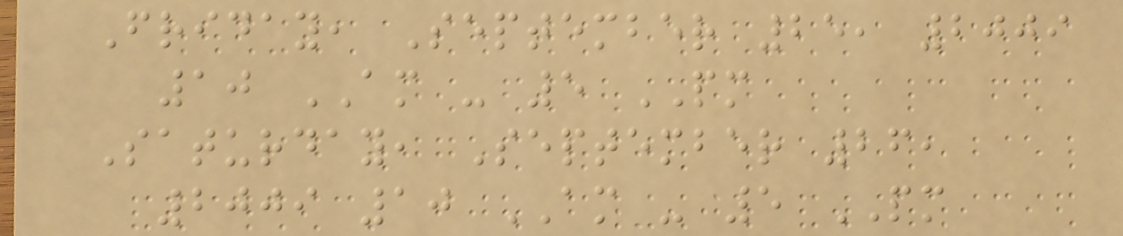Friday, September 25, 2009
10 AM - 5 PM
Saturday, September 26,
2009 10 AM - 5 PM
